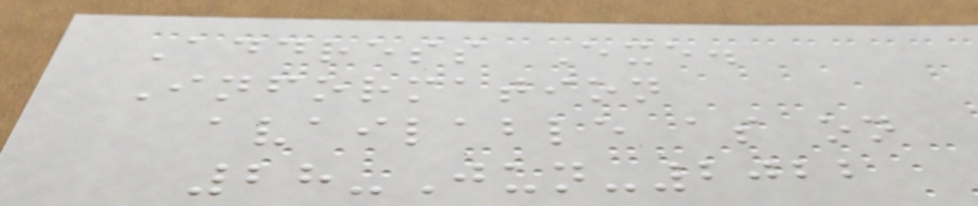Address Exe.
Information
available as on
28-Jun-2022
